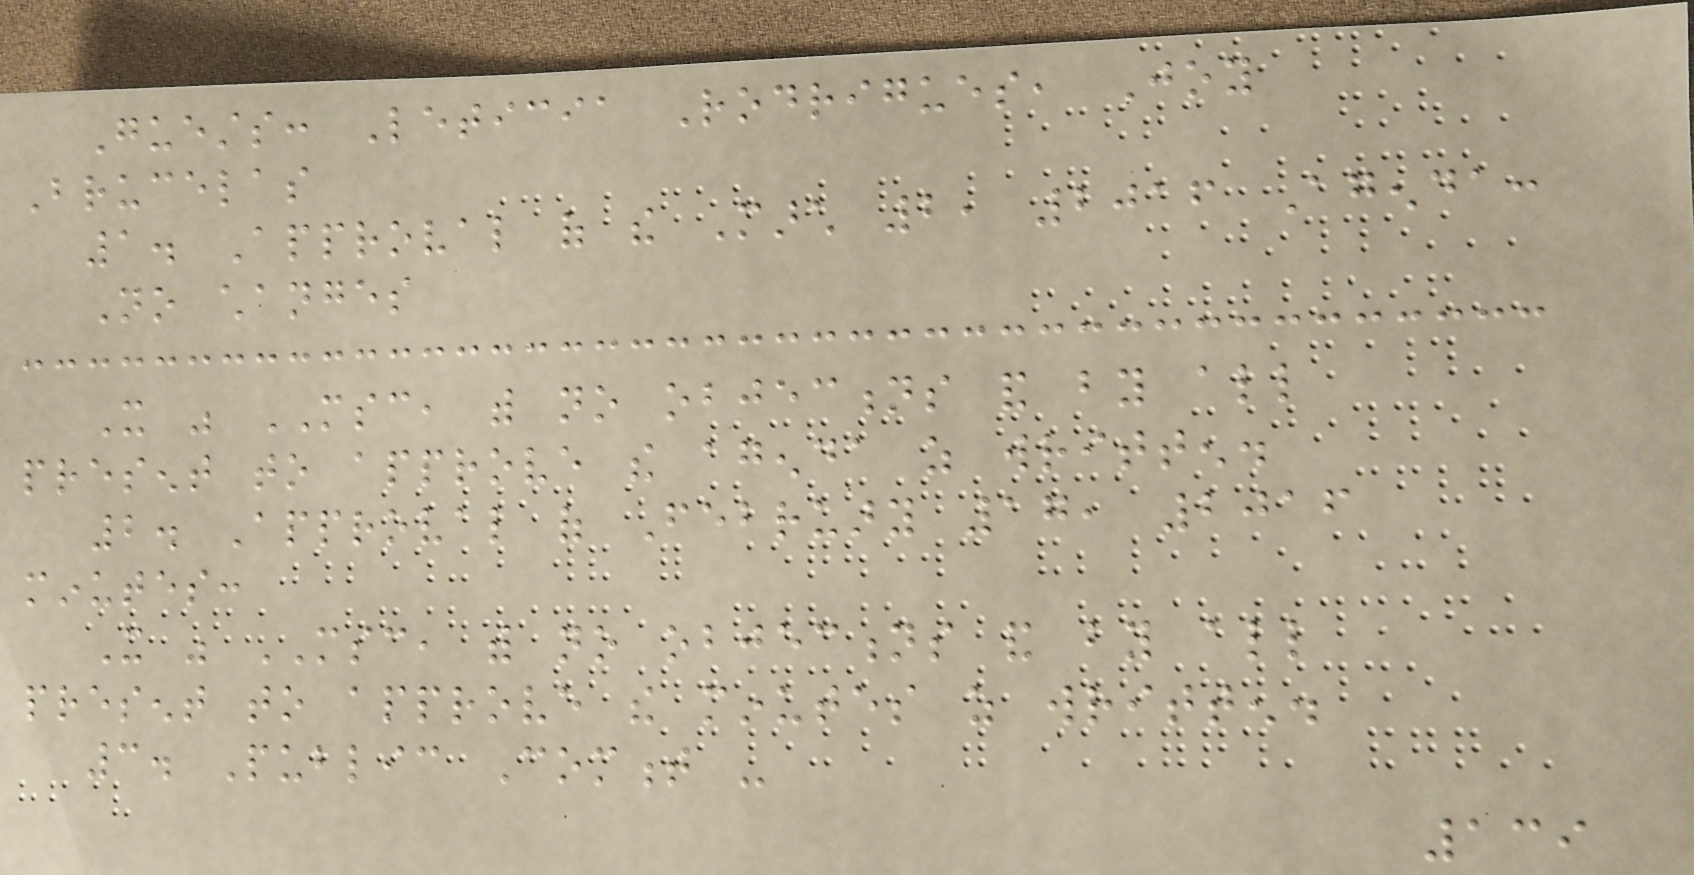Guests: Leticia Rodrigues, Joy
Brucelas
1. Approval of the March 2, 2016 Agenda:
No changes
It was MSC, with no objections and by all
present to approve the agenda as written.
2. Approval of February 17, 2016
minutes:
It was MSC, with no objections and by all
present to approve the minutes as written.
3. Public Comment -
139
